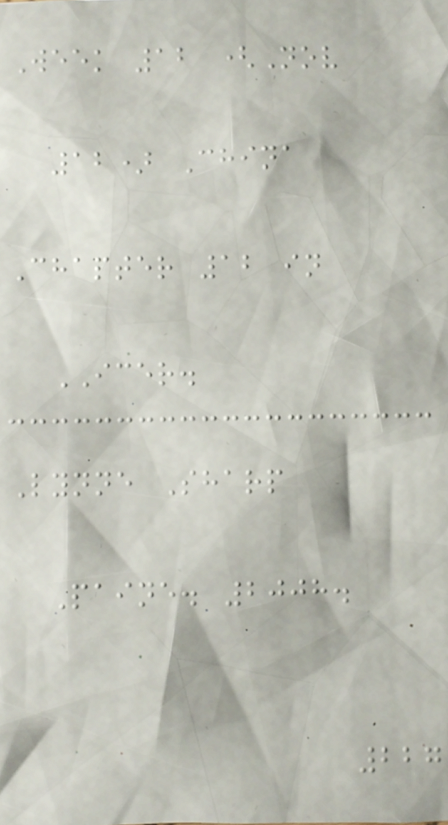Week 12 (Nov
12) China
Chapter 12 in
ICER.
Lynne Sharp
Paine. 2008.
227
